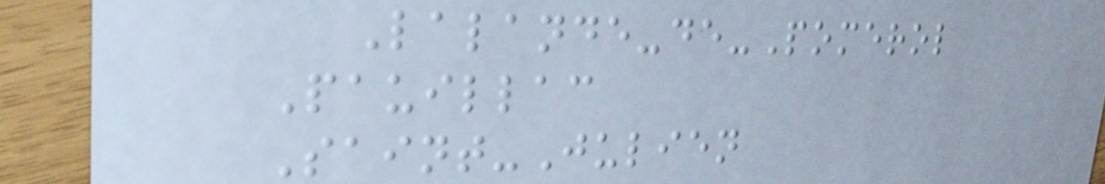Lalande-de-Pomerol
Pauillac
Saint-Julien
